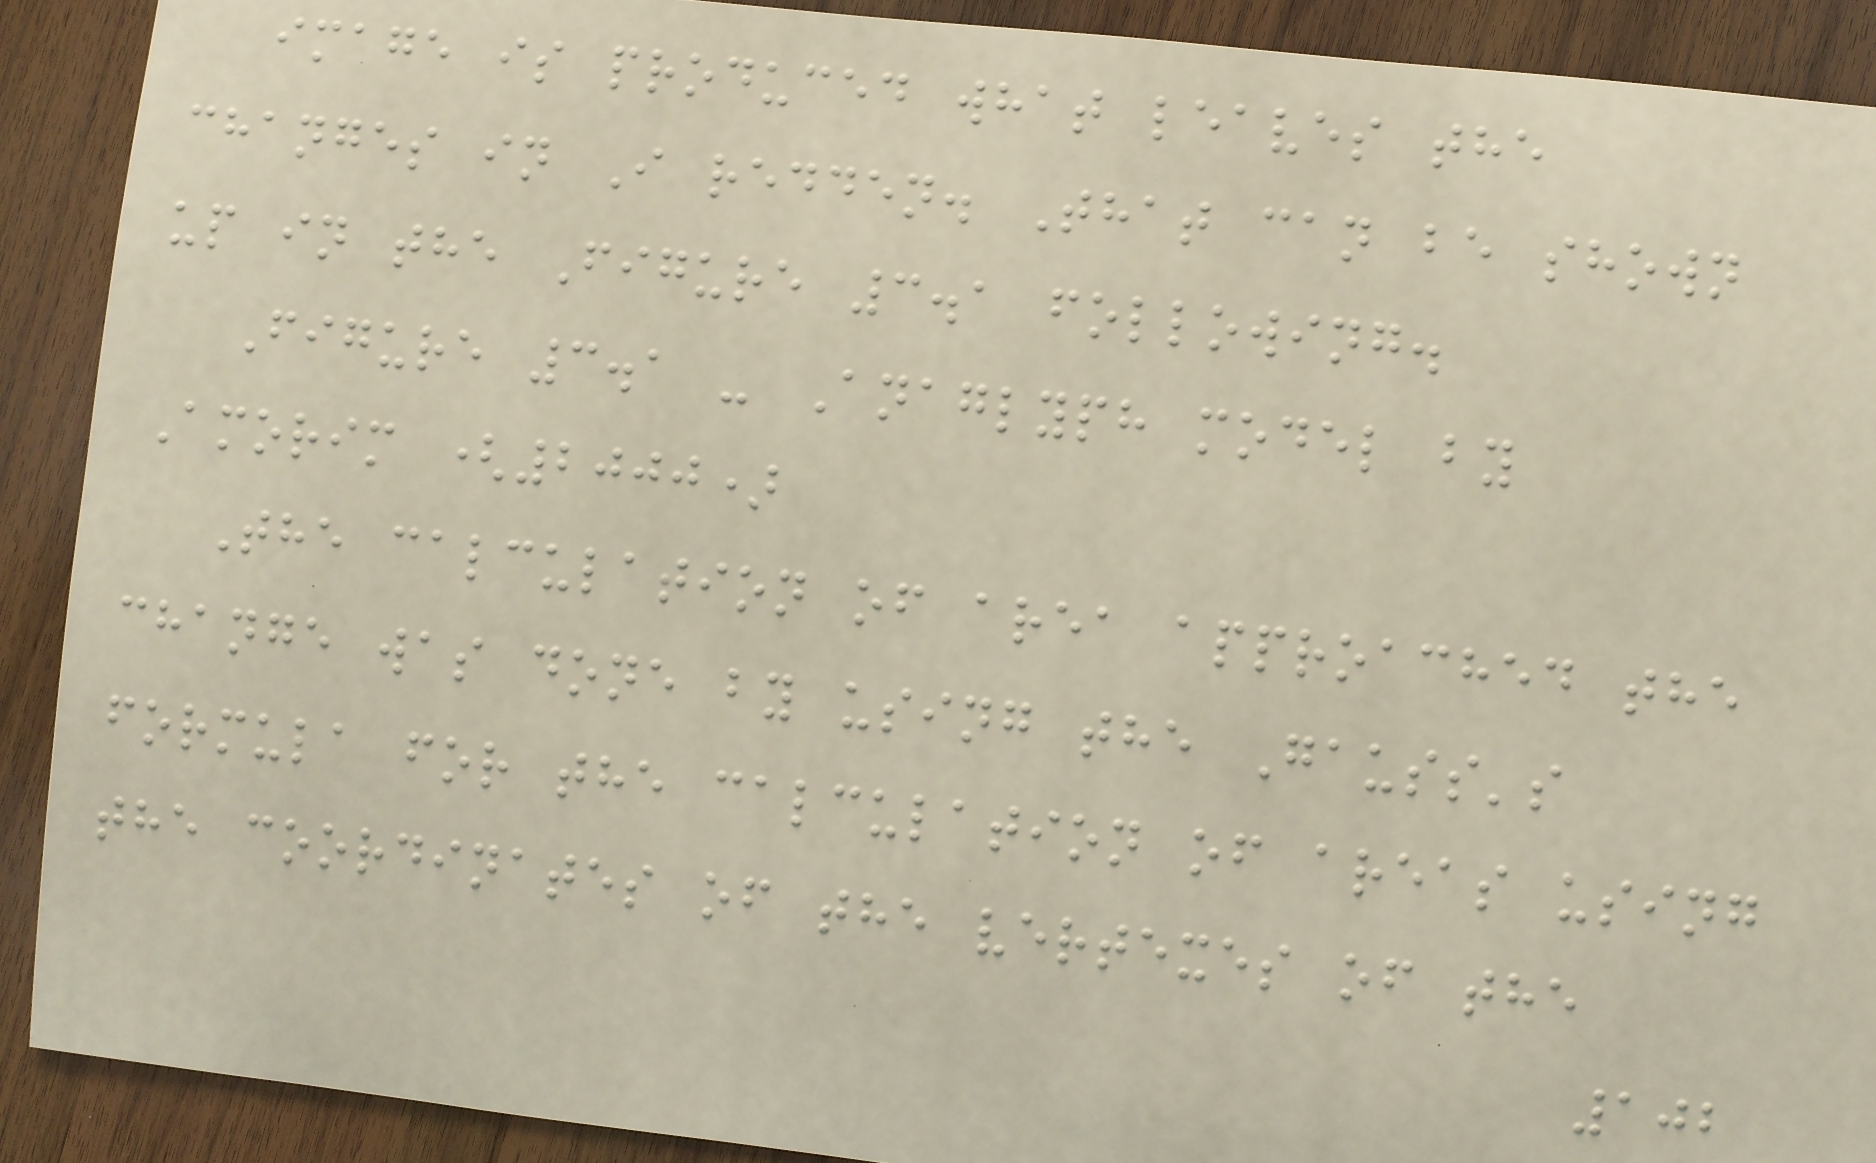image is produced what leaves the
changes in I redden. That can be shown
up in the Figure 3.1 following.
Figure 3.1 - Anaglyph model by
Amorim (2000)
The calculation of area approached the
change was done by using the Gauss's
formula for the calculation of areas using
the coordinates of the vertexes of the
102
